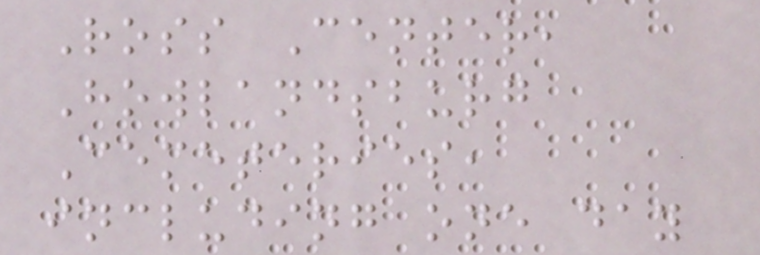Ross Center,
Howlandsburg
Cemeteries,
including one day
